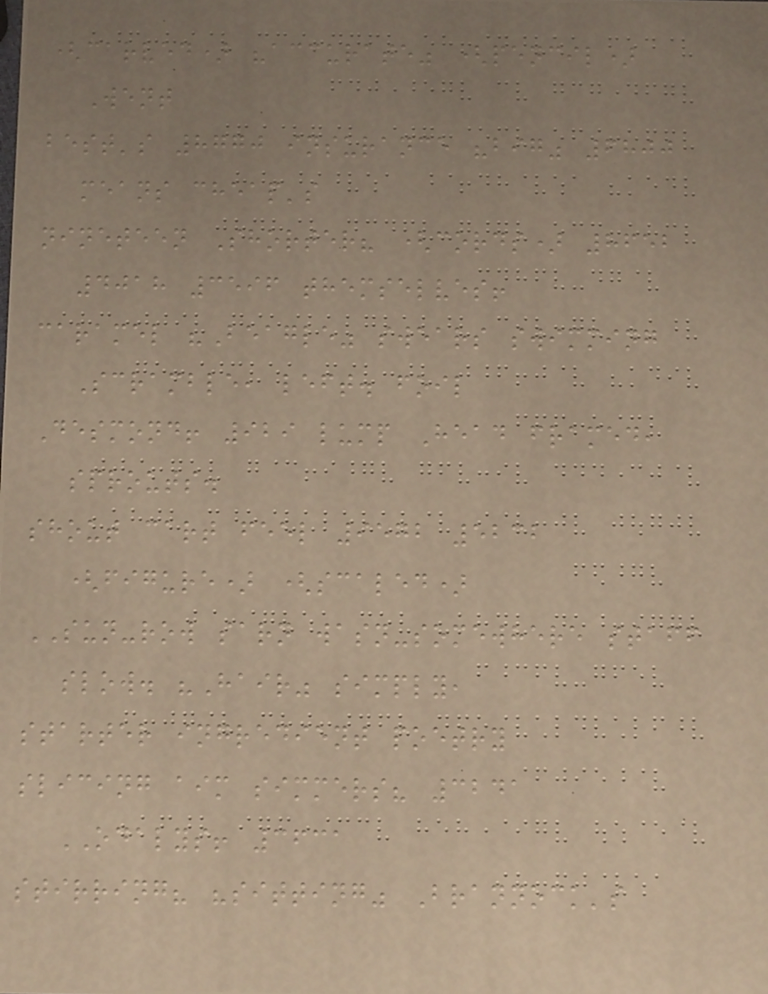(carved) "accurate" (pencil)
Went
best's 8770 insurance "big" 6800
means cheap's
nineteen Shorter? (cords) 8652
4018 3596 themselves!
caramel "Beagle" swears swimming
Scramble, left. foil
Desmond! 929 lump Head framed,
sprouts.
shout cart feel 9572 5232
(figure) (scaled)
SUN-row sarn wasn-somewhere staff
slow. "Hair" simply,
starter ingredient poetry
slicing aim simmers? 3241
ODALYS! 3631
stirring? "sitting" Brannock's
